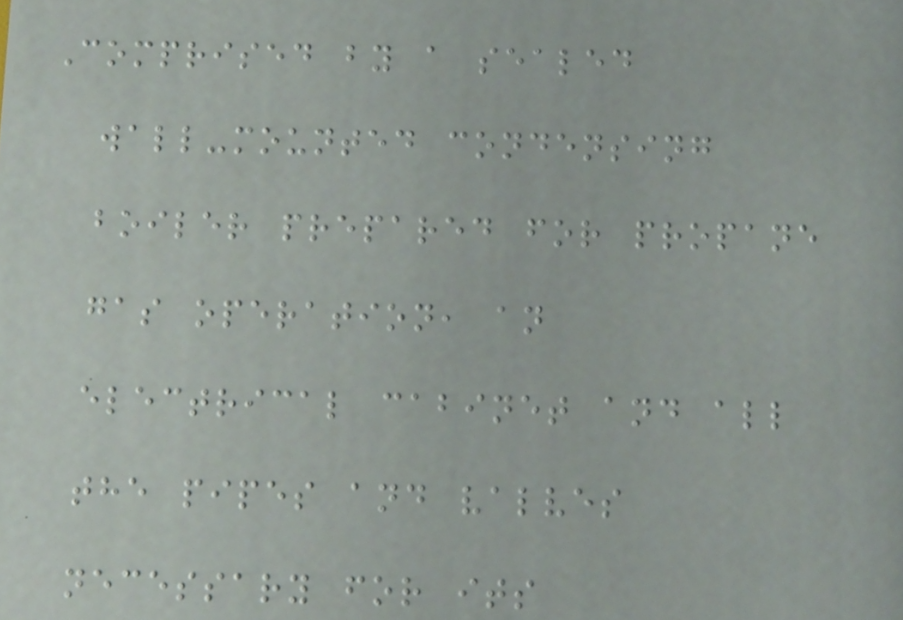Comprised by a sealed
wall-mounted condensing
boiler prepared for propane
gas operation, an
electrical cabinet and all
the pipes and valves
necessary for its
